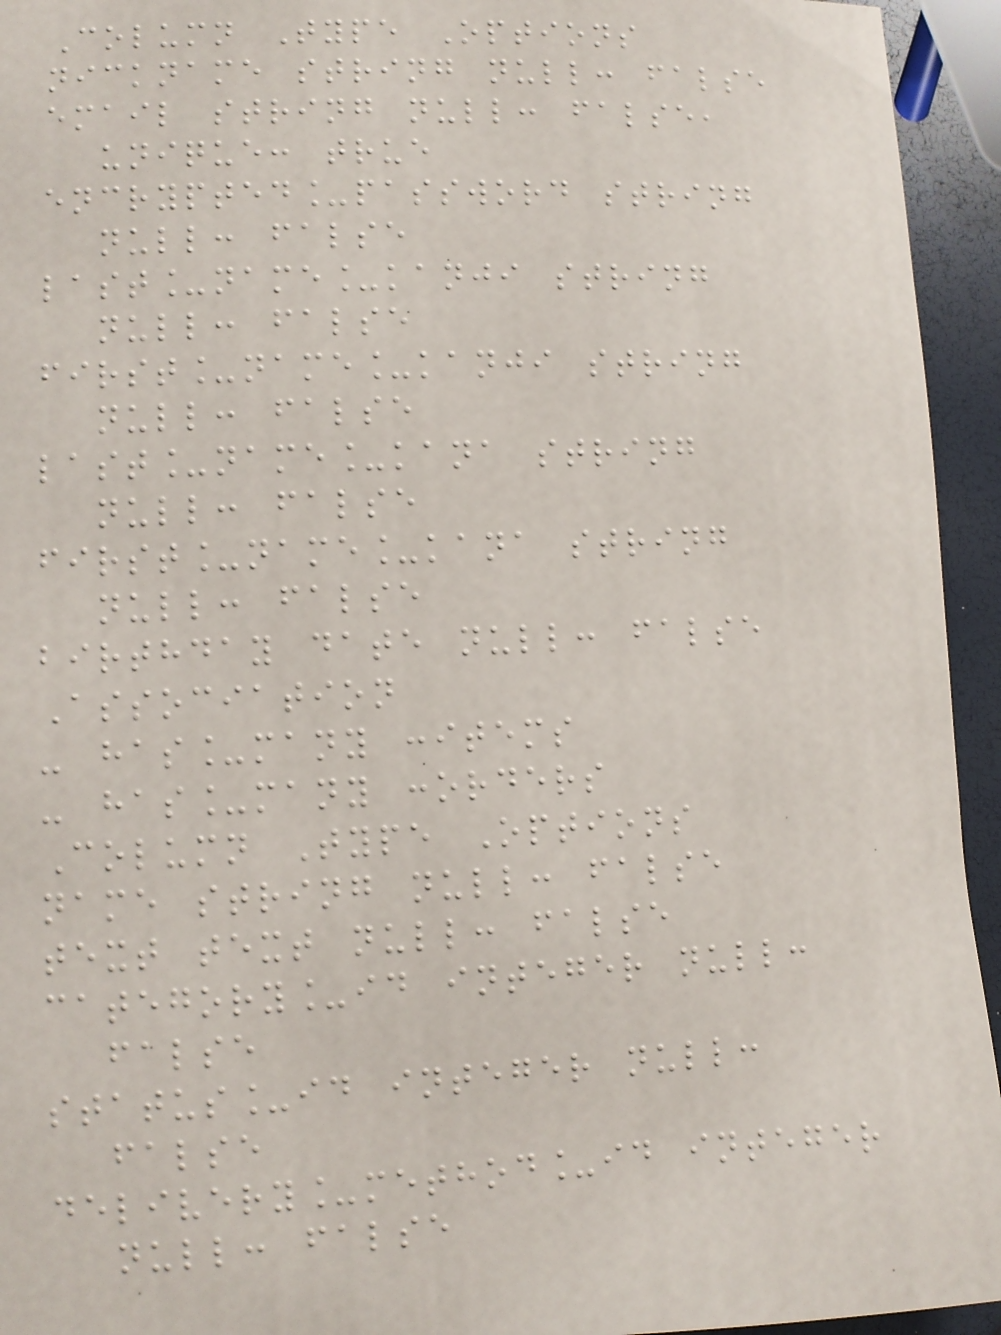Column Type Options
nickname string null: false
email string null: false,
unique: true
encrypted_password string
null: false
last_name_kanji string
null: false
first_name_kanji string
null: false
last_name_kana string
null: false
first_name_kana string
null: false
birthday date null: false
Association
- has_many :items
- has_many :orders
Column Type Options
name string null: false
text text null: false
category_id integer null:
false
status_id integer null:
false
delivery_method_id integer
null: false
